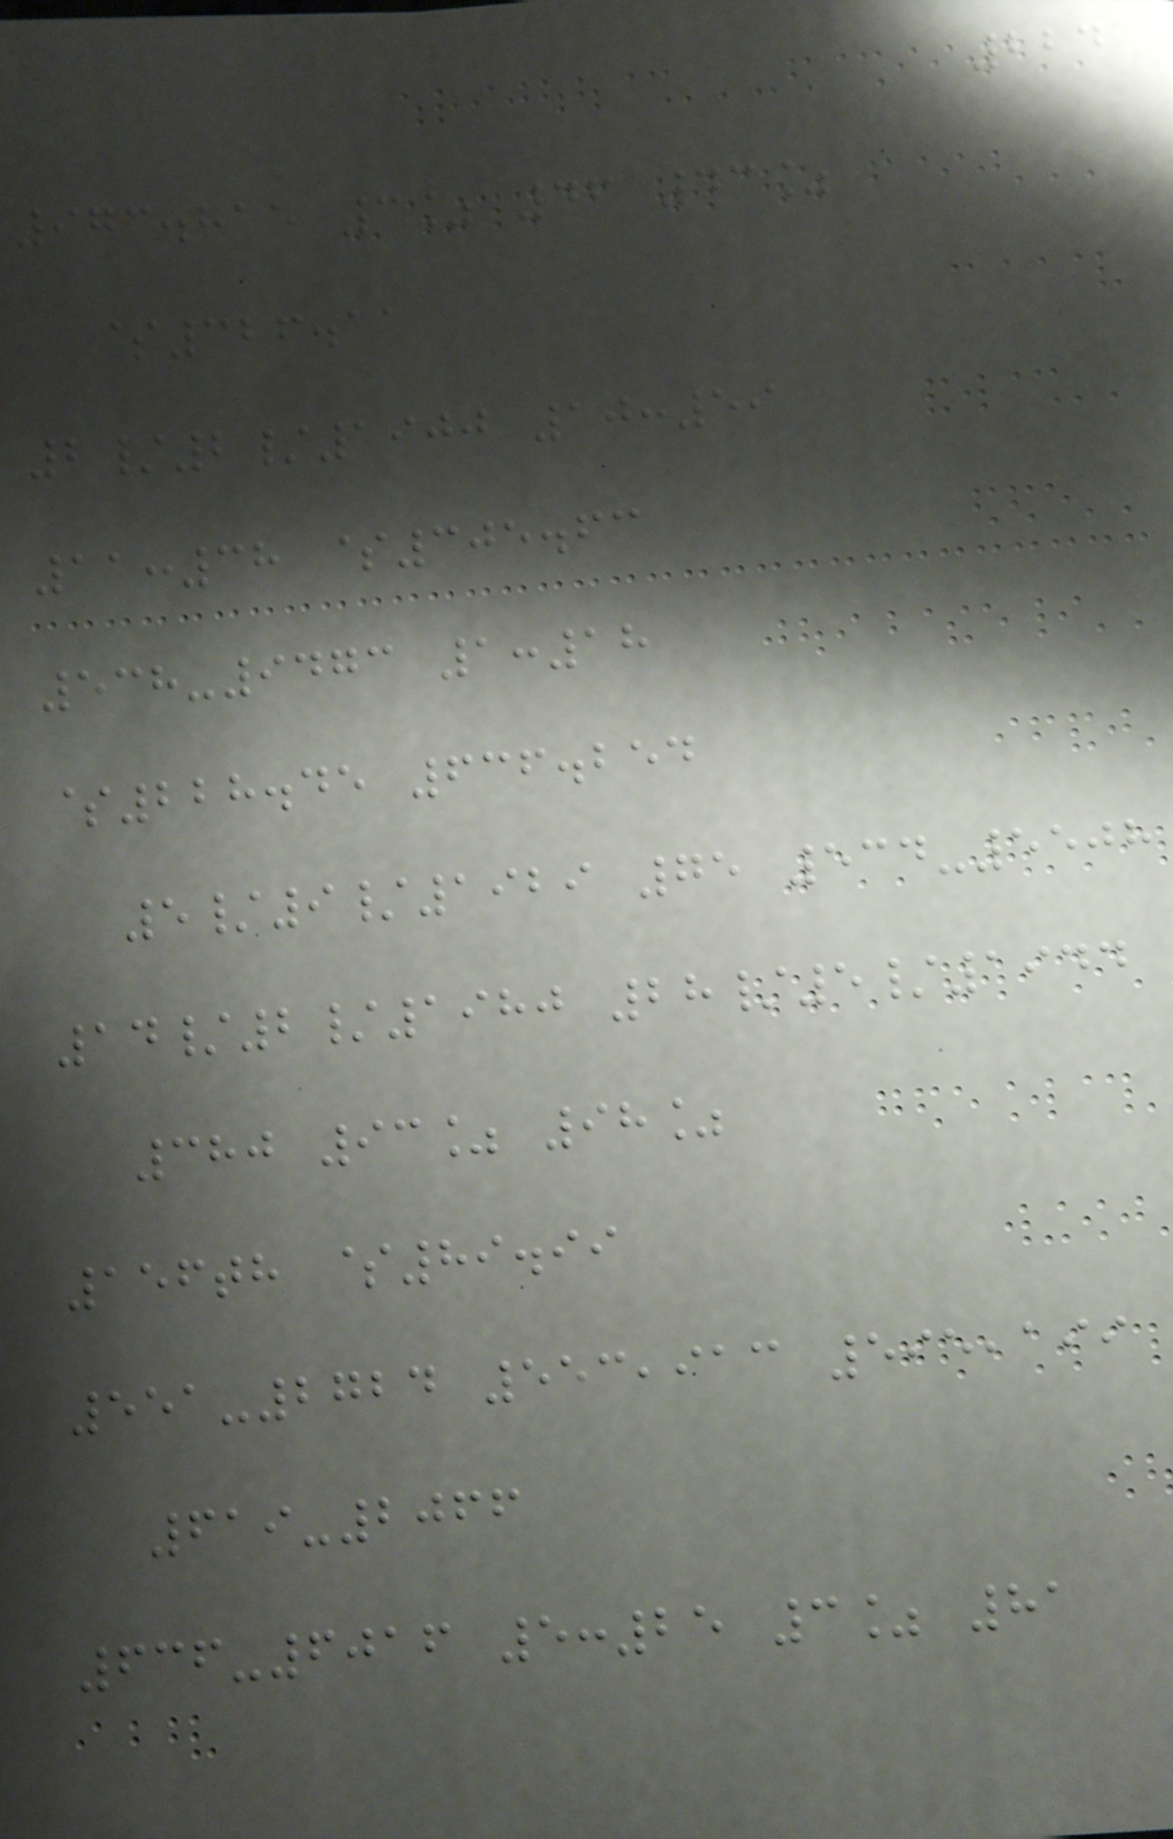224
973.815 3% 46 43%
$326.11
2/2/1900 10:59
11:38 $305.63
538-9473 1:18
$228.45 636.254
5/9/1929 75 534-5508
14/2/1980 28/5/1944
380 93% 98%
156th $89.99
551-2724 553,913 595,199
619-2066
636-6016 5:25 3% 81
